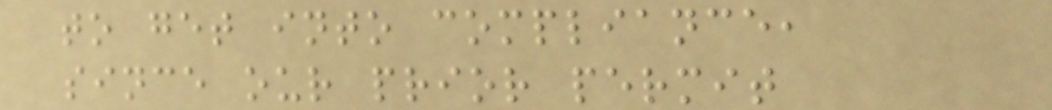to get into compliance,
since our prior permit
